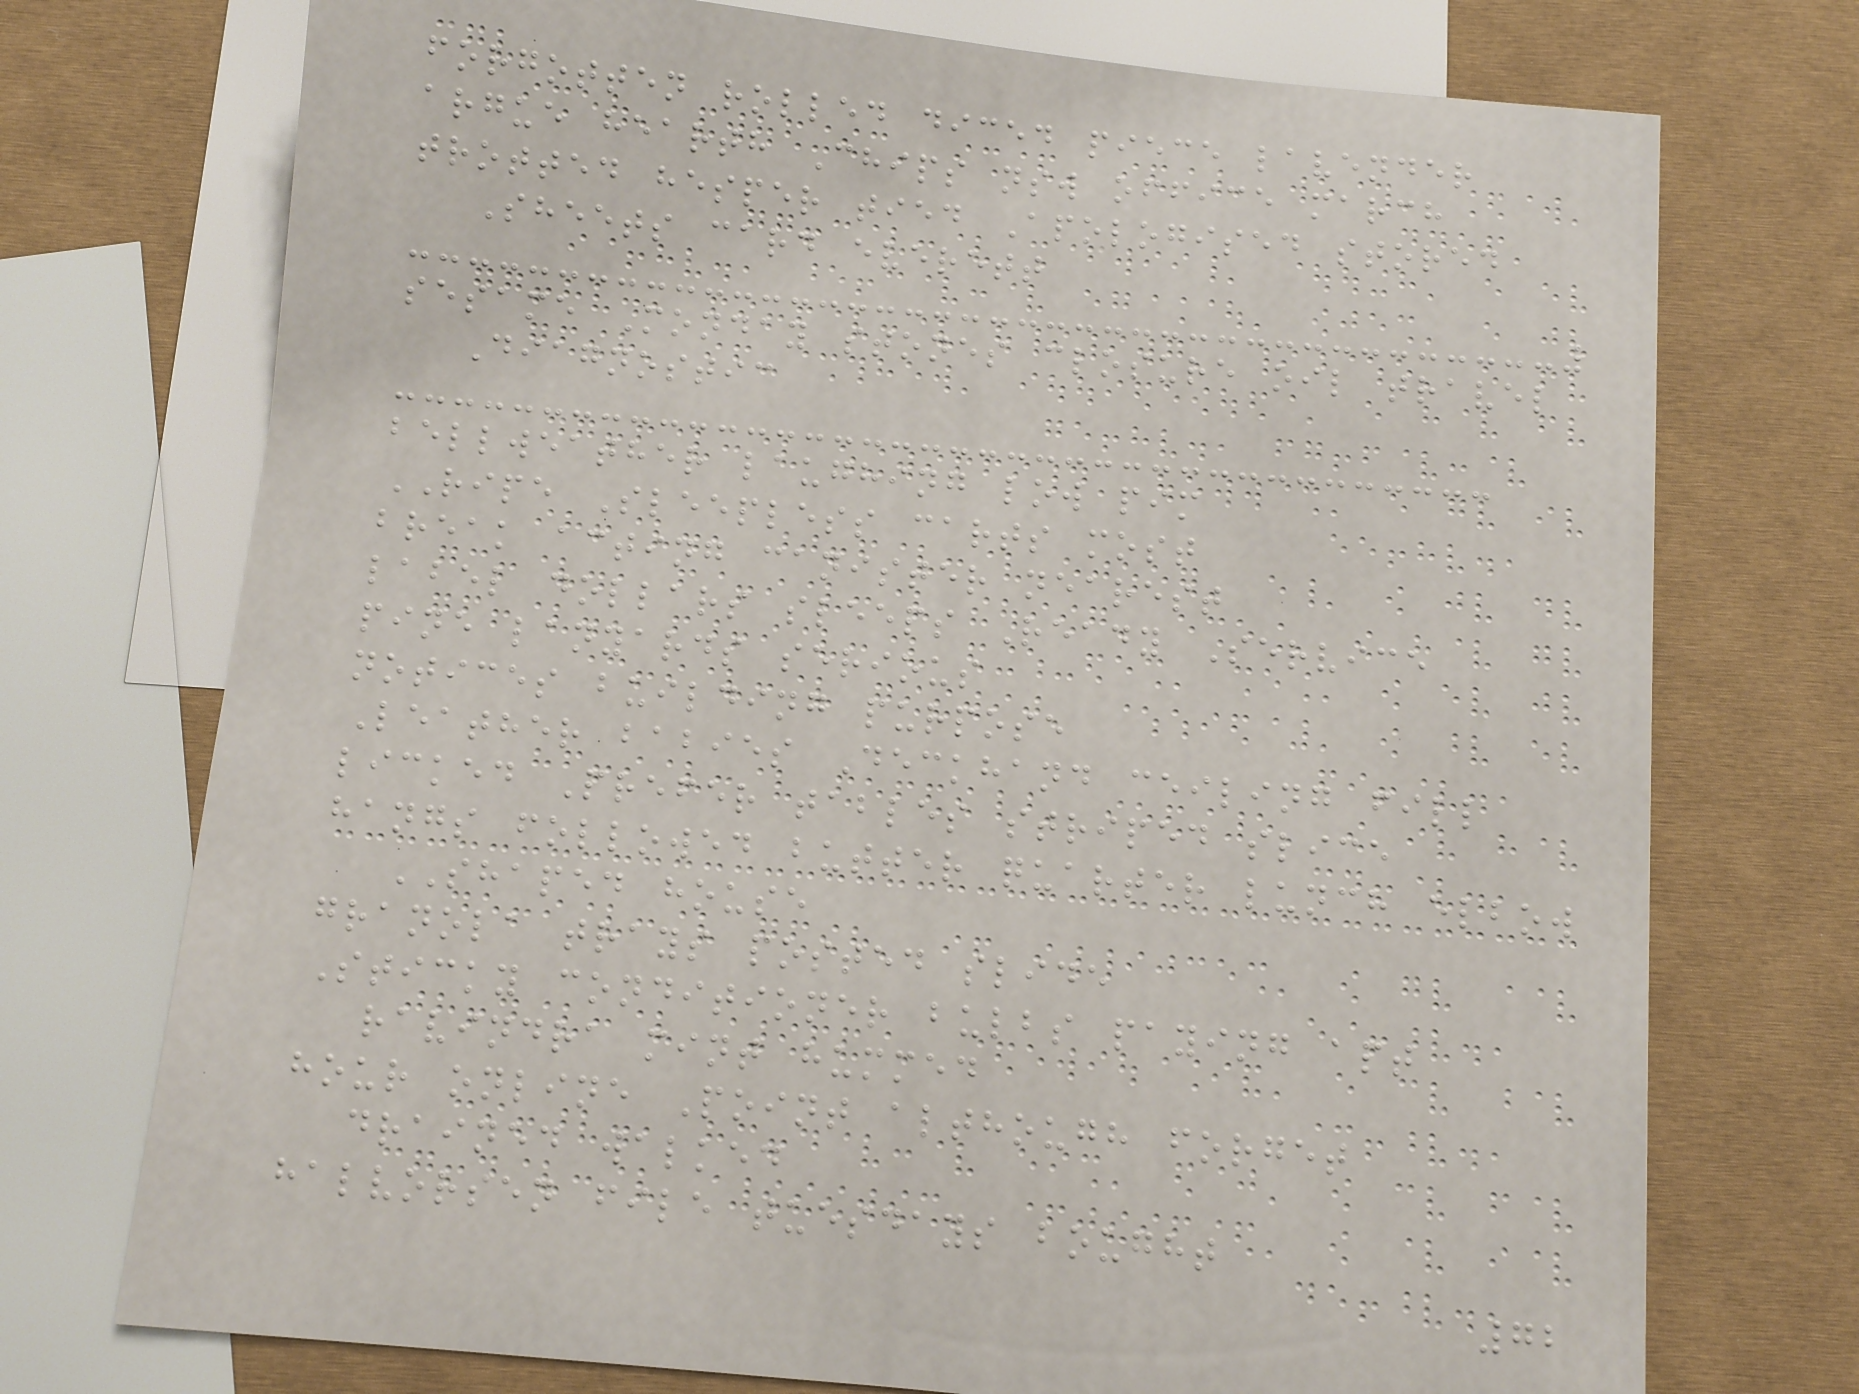forgotten rolled diced piece lavender
argue hearth Chips nsw office march
trotted hesper tied Apologised stored
Sheets card everett
sesame Monday stones closure oil travel
Diagnostic
bellweather laughing low pim
RIPE Sleepless carts most
break acting canister nearest
label dollars sleeps Ready Service
pine lanyards serious
notices building purpose
Leather babies Deckhand ceiling fill
licked Prefer tables striped slice
hangs followed butter quarter lunch elbow
SHAPED house
granola trays posted slide
Sticky conditioner bulbs paying apt
ravindra mint hummed
hour online Point although forget
drained walked
halvorsen file tuesdays bought
72
